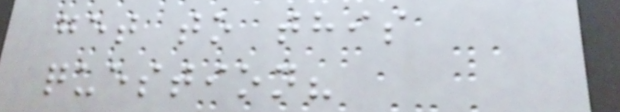get to this
question?
